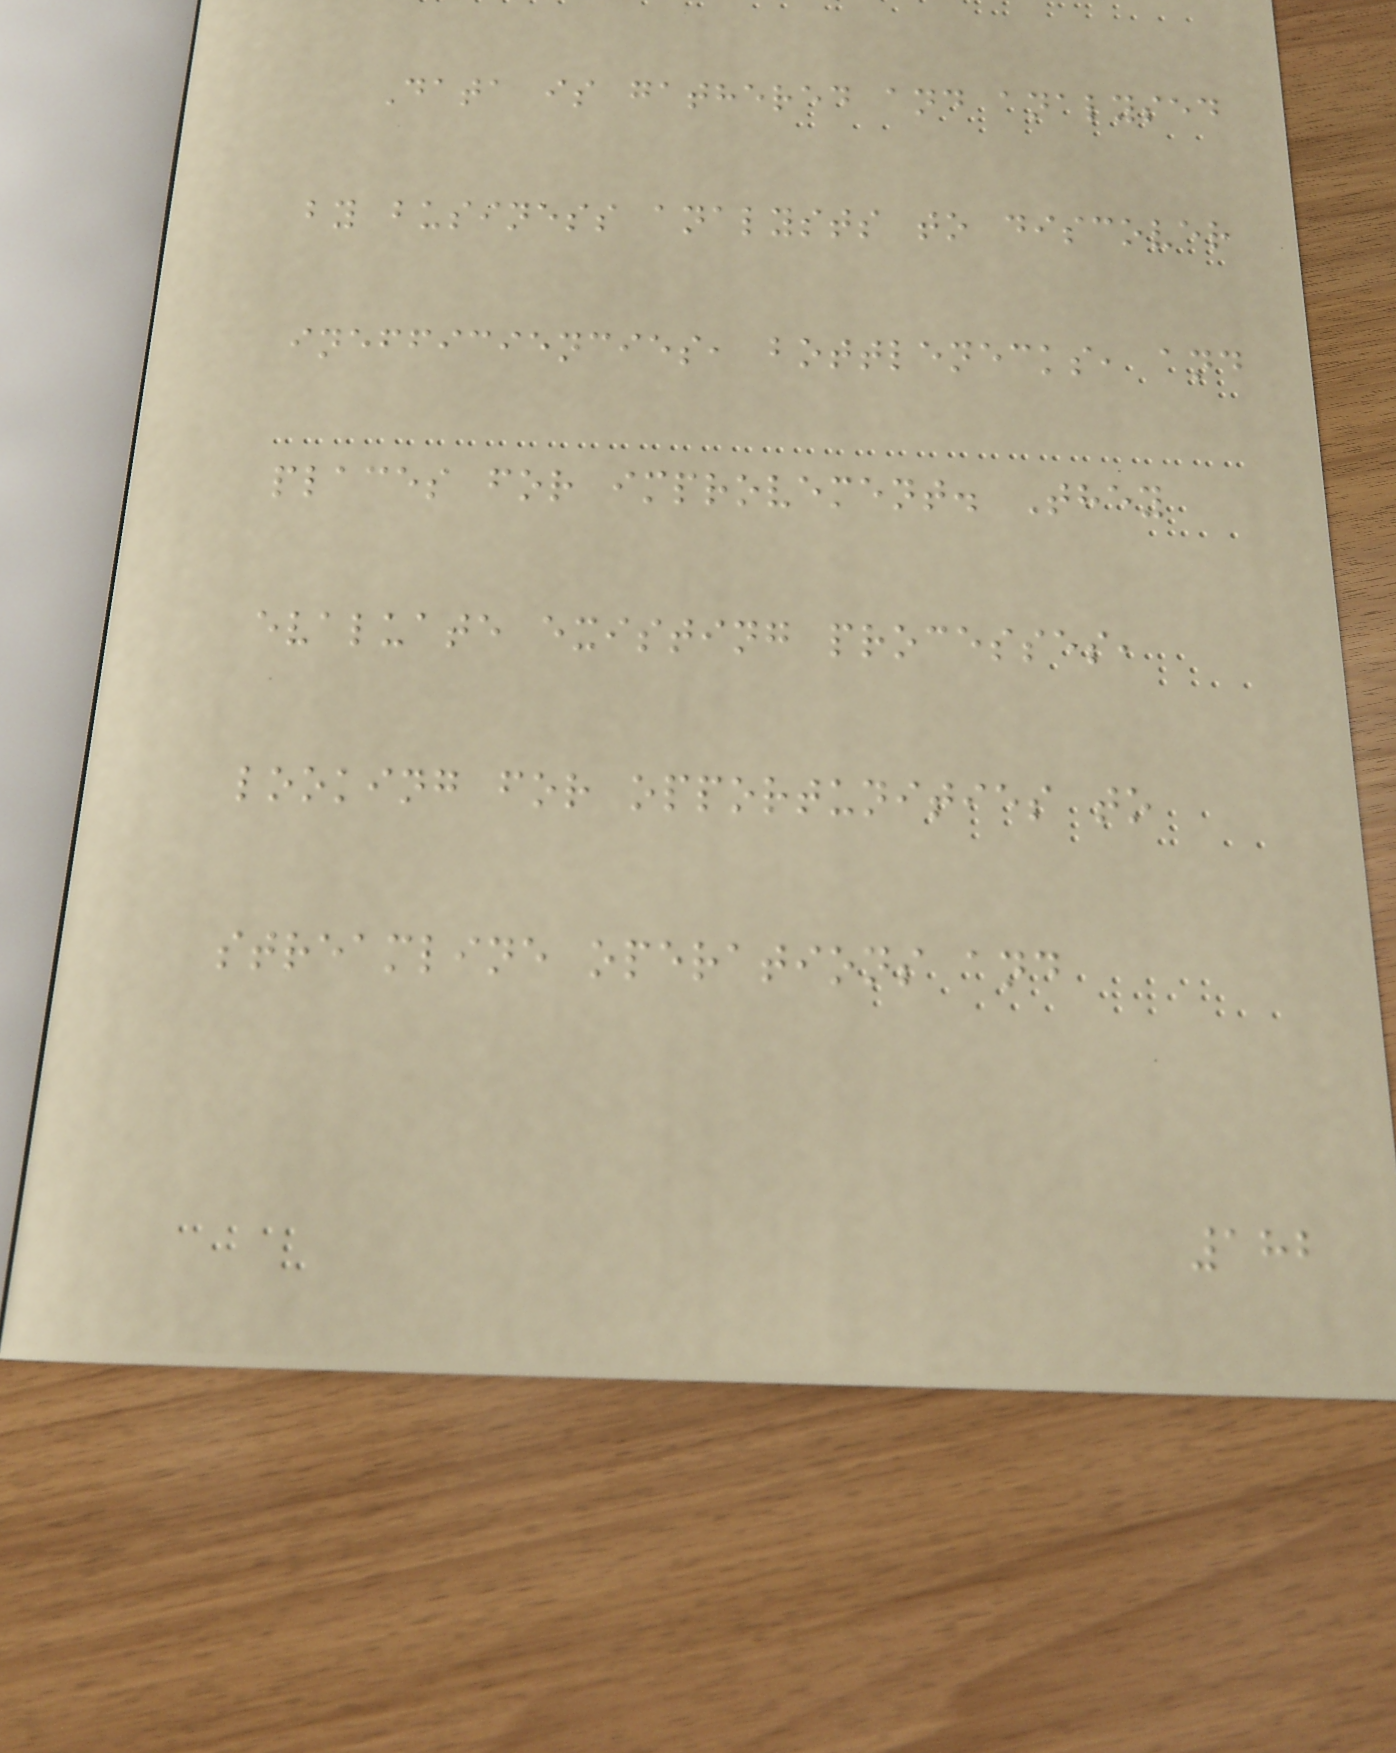Data is gathered and analysed
by business analysts to discover
inefficiencies, bottlenecks, and
places for improvement. They
evaluate existing processes,
looking for opportunities to
streamline operations and
182
